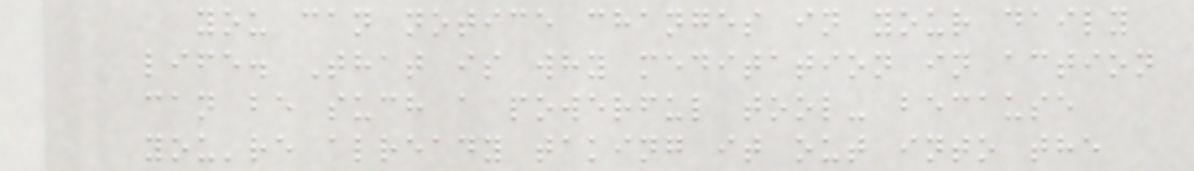you can notice changes in your daily
life. That is why meditation in action
can be such a powerful tool- because
you're already taking it out into the
